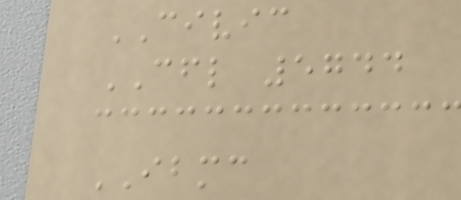CIVIC
CFL 5744
IBMC
